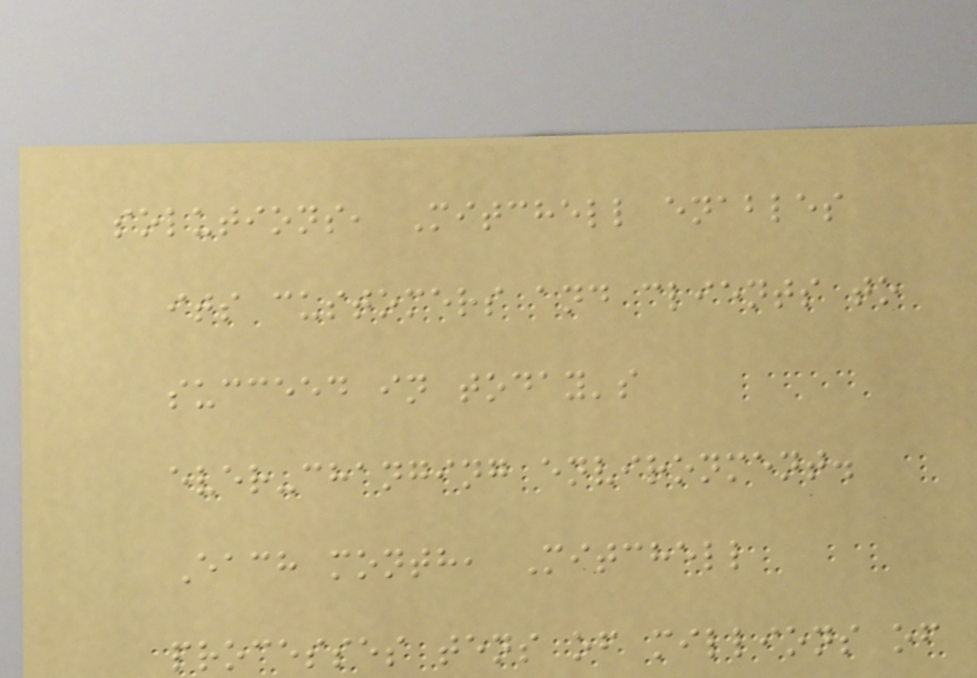solutions, Mitchell enables
its customers and clients to
succeed in today's
ever-changing environment.
Each month, Mitchell
processes tens of millions of
